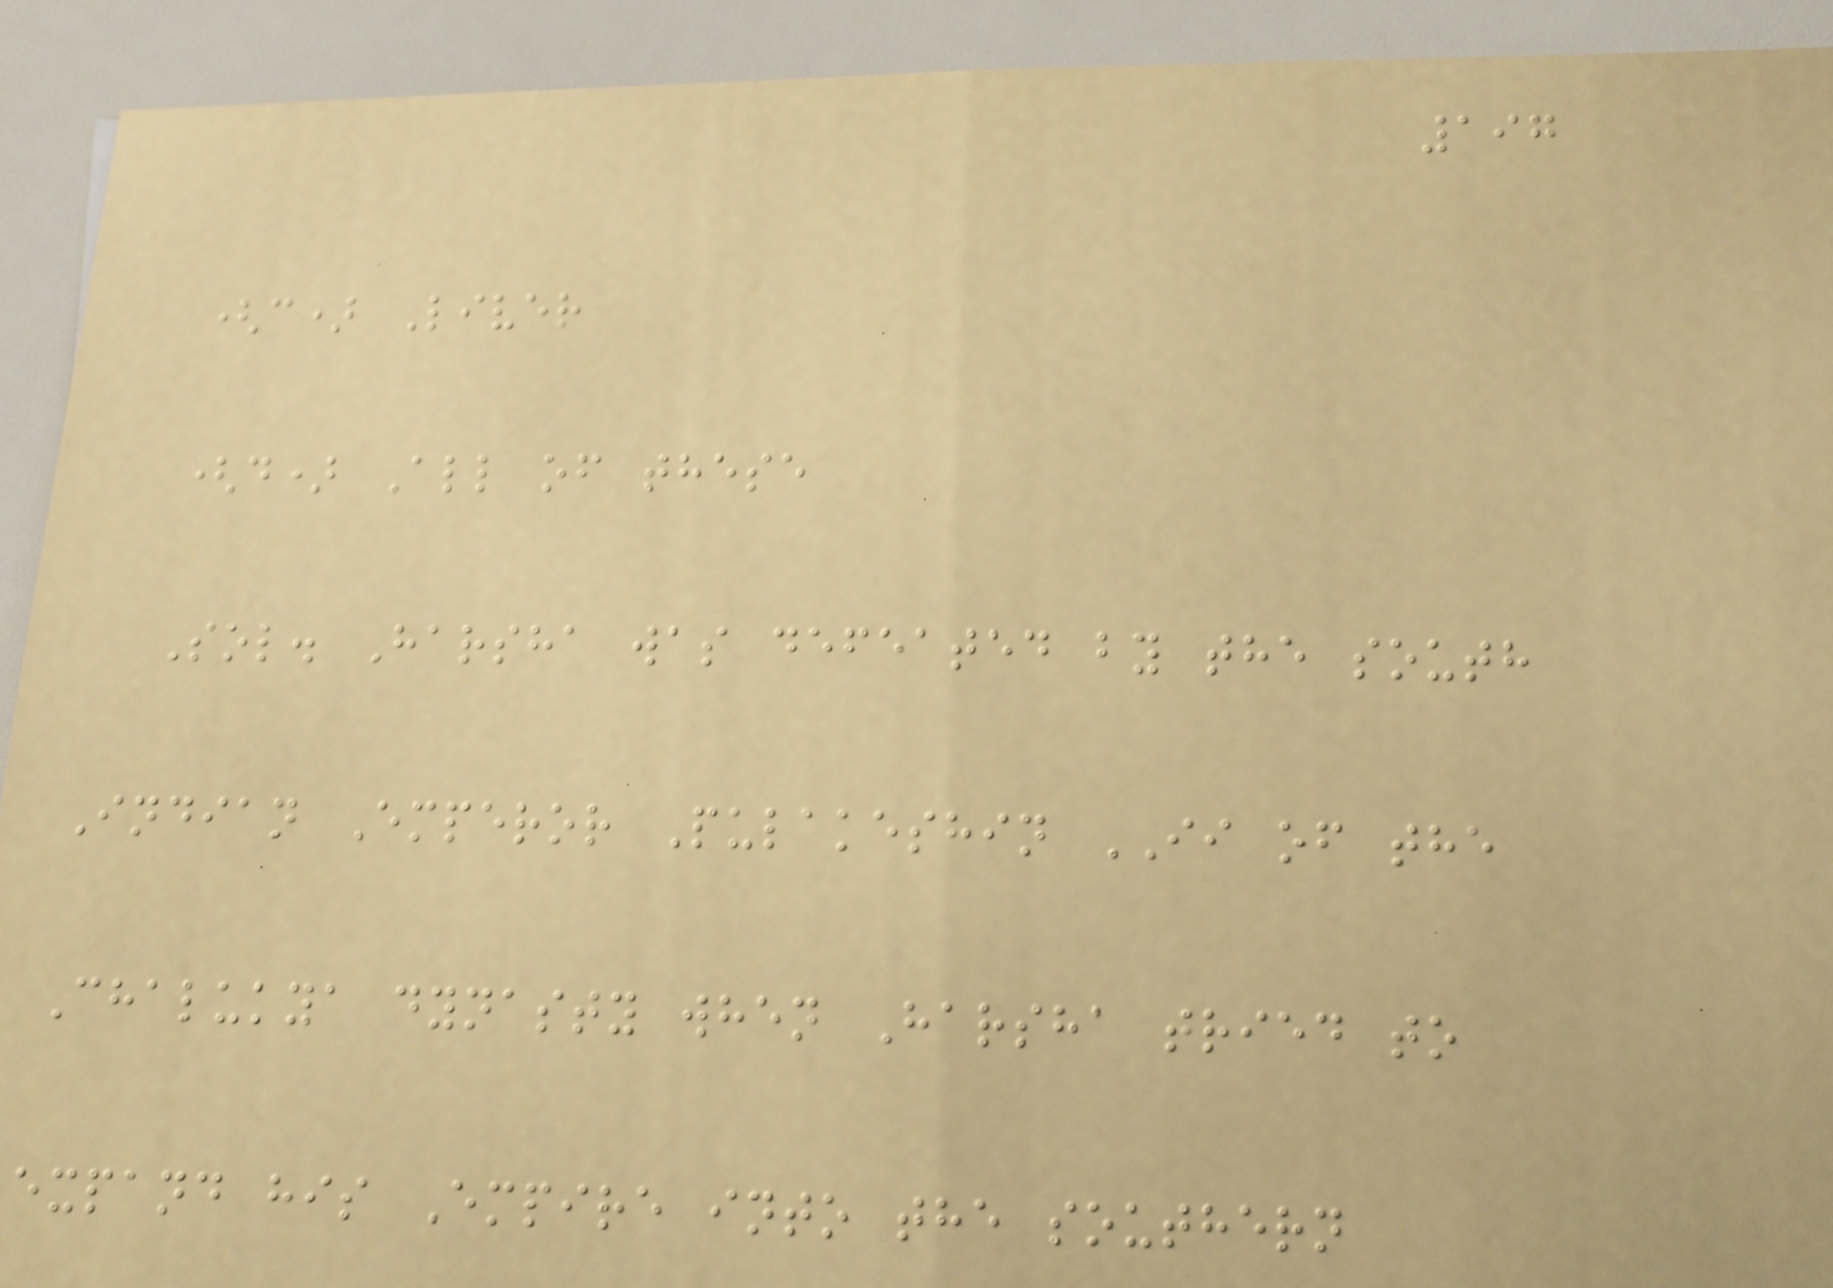197
(c) Liver
(d) All of these
Sol. Harsha was defeated by the south
Indian Emperor Pulakeshin II of the
Chalukya dynasty when Harsha tried to
expand his Empire into the southern
